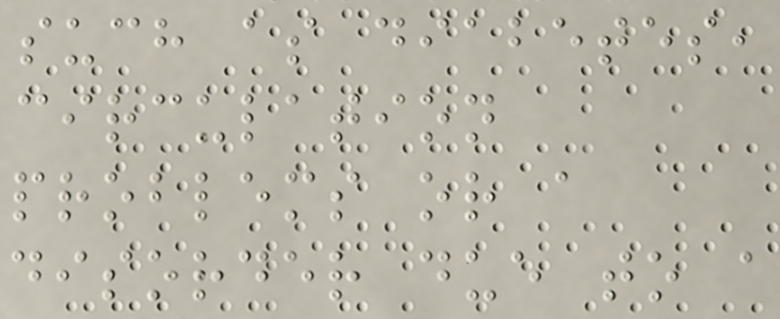such as diabetes,
circulation
problems or a
disorder due to a
